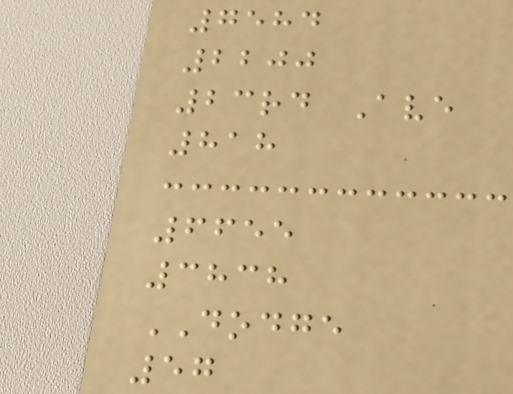7584
2200
23rd Ave
818
6655
3838
DODGE
57
